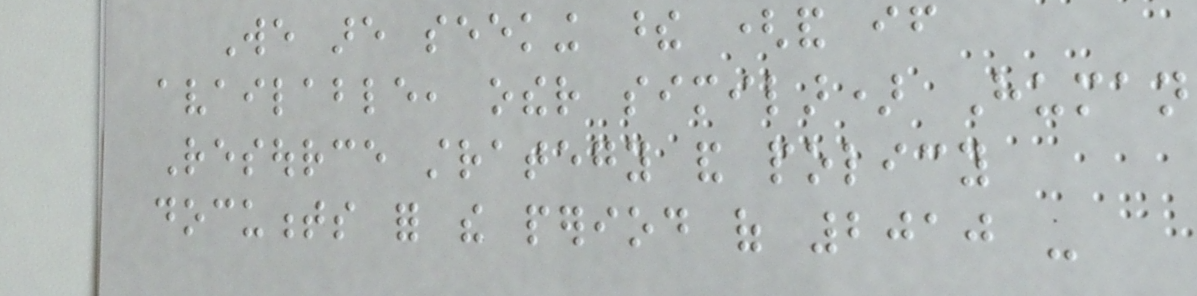We are seeking these (and if
available, other similar) Human
Resource strategy and policy
documents for the period of 2010 -
